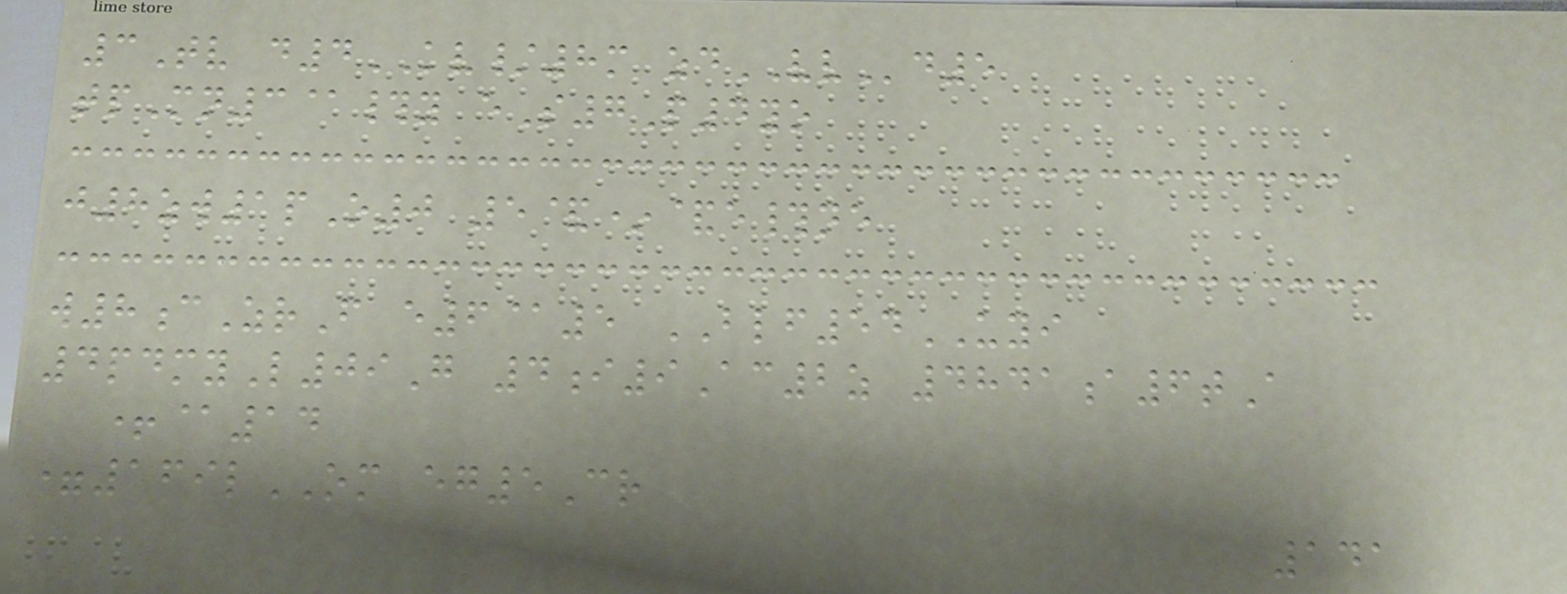3Tv d4KV/8m zdVVd5
tpMn3@#y eS7P4yo
j8zw1pO0 5&*&e#ne
w8cZrF e6@5 BLF54UYI
4pdmyL09G 4i9Ac2z 4841a6tA
+@14
=169lOM eg5Cr
141
